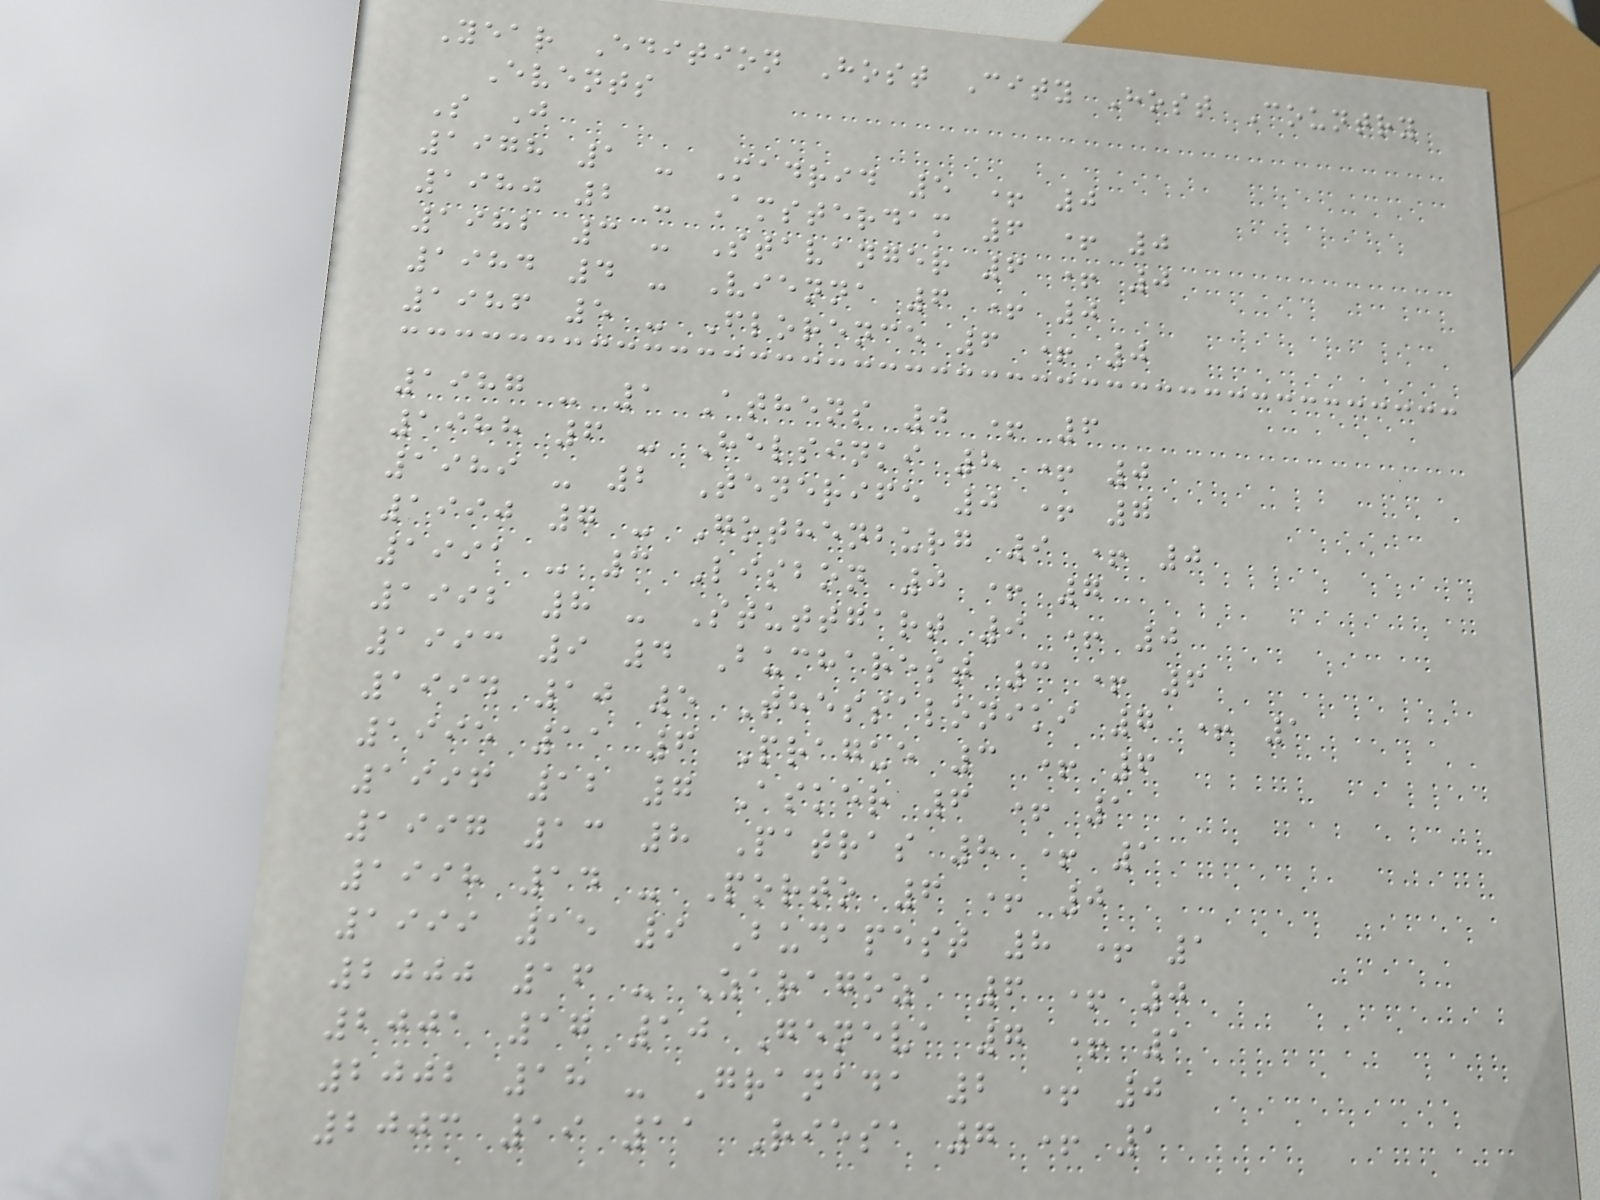Year Edition Host City Host Country
Events
S J
1978 1 - Madrid 5 + 0
1980 2 - Amsterdam 6 + 0
1982 3 - Stavanger 6 + 0
1984 4 - Vienna 6 + 0
1986 5 - Florence 6 + 0
1987 - 1 Athens 0 + 6
1988 6 - Helsinki 8 + 0
1989 - 2 Tenerife 0 + 7
1990 7 - Gothenburg 9 + 0
1991 - 3 Lisbon 0 + 7
1992 8 - Stuttgart 9 + 0
1993 9 4 Bucharest 3 + 6
1994 10 5 Thessaloniki 7 + 1
1995 11 6 Prague 3 + 6
1996 12 7 Asker 6 + 1
1997 13 8 Patras 8 + 1
1998 14 - Porto 6 + 0
1999 15 9 Budapest 8 + 1
2000 16 - Zaragoza 6 + 0
2001 17 10 Geneva 7 + 1
2002 18 - Granada 2 + 0
2003 19 11 Riesa 7 + 1
